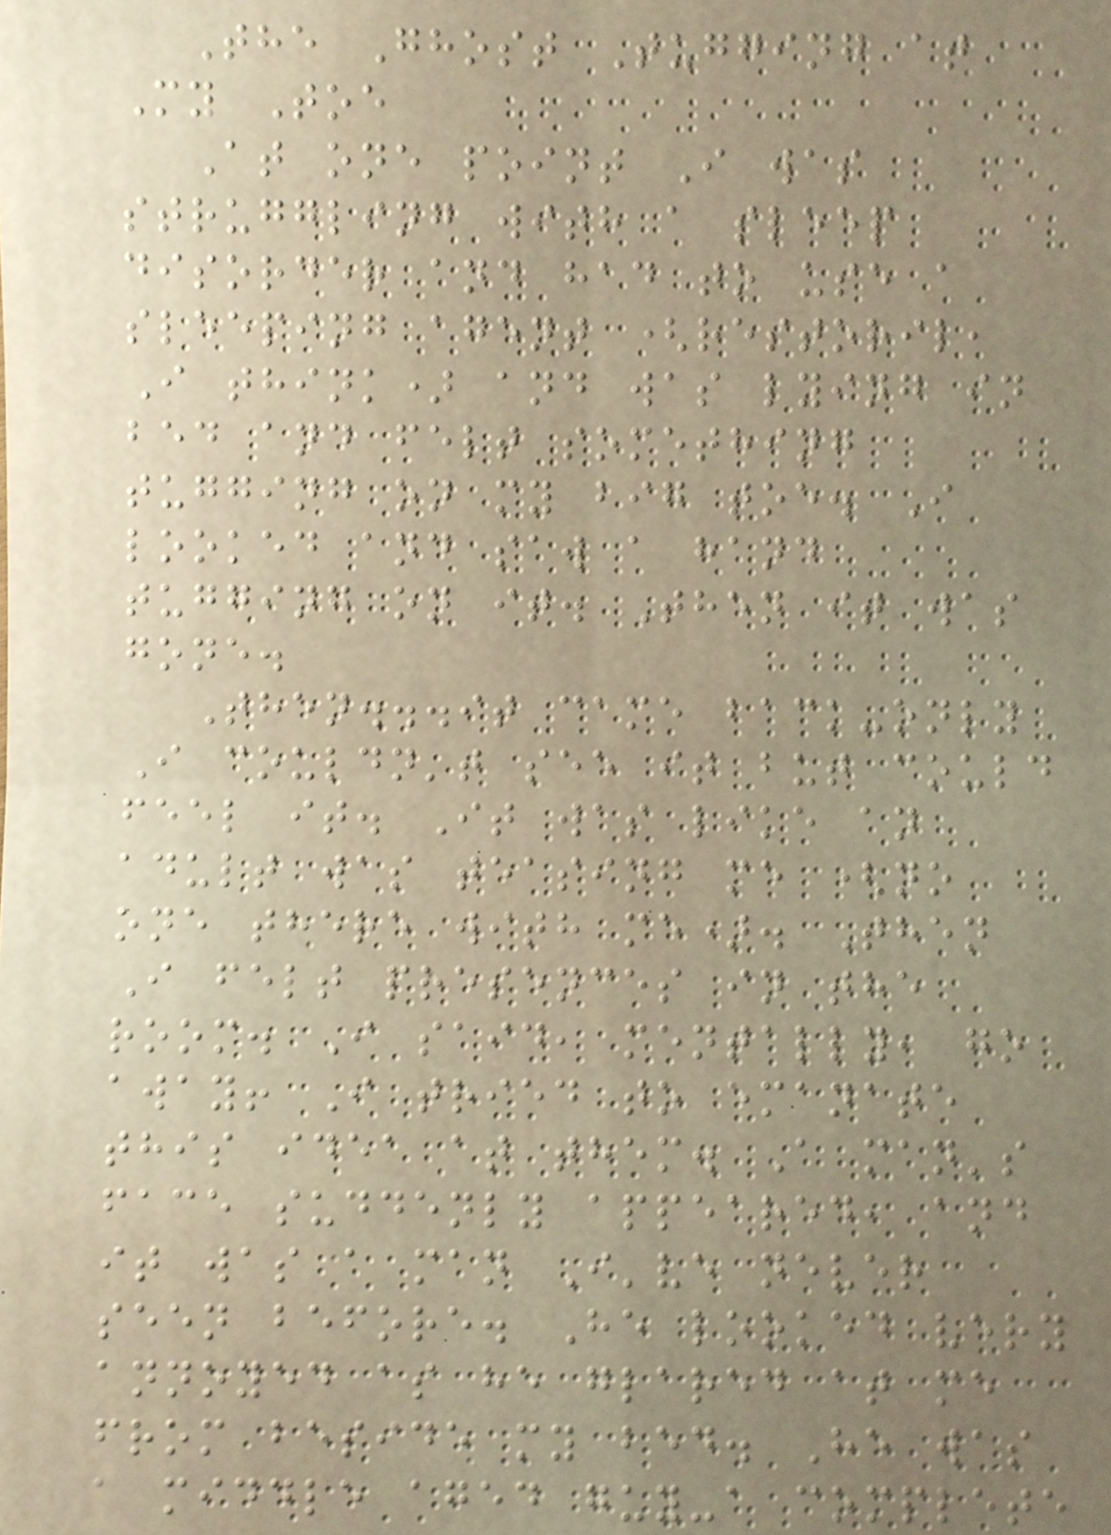The Ghost Tugging at
My Toe
At one point I was
struggling with a sleep
disorder and had to use a
sleeping agent (restoril,
I think) and was lying in
bed and felt something
tugging on my big toe. I
looked and saw a hand
tugging on it. Then it was
gone.
Then...it came back-only
I couldn't see it but could
feel it. It was like an
adult was teasing me (no
one there with me). Then
I felt presences in the
room. I said, mentally, go
away! I tried to emanate
this idea at them. A man's
face suddenly appeared, and
it was a man I've never
seen before. He looked very
annoyed as he glared at me
from beside my bed. He was
a middle aged guy-a complete
